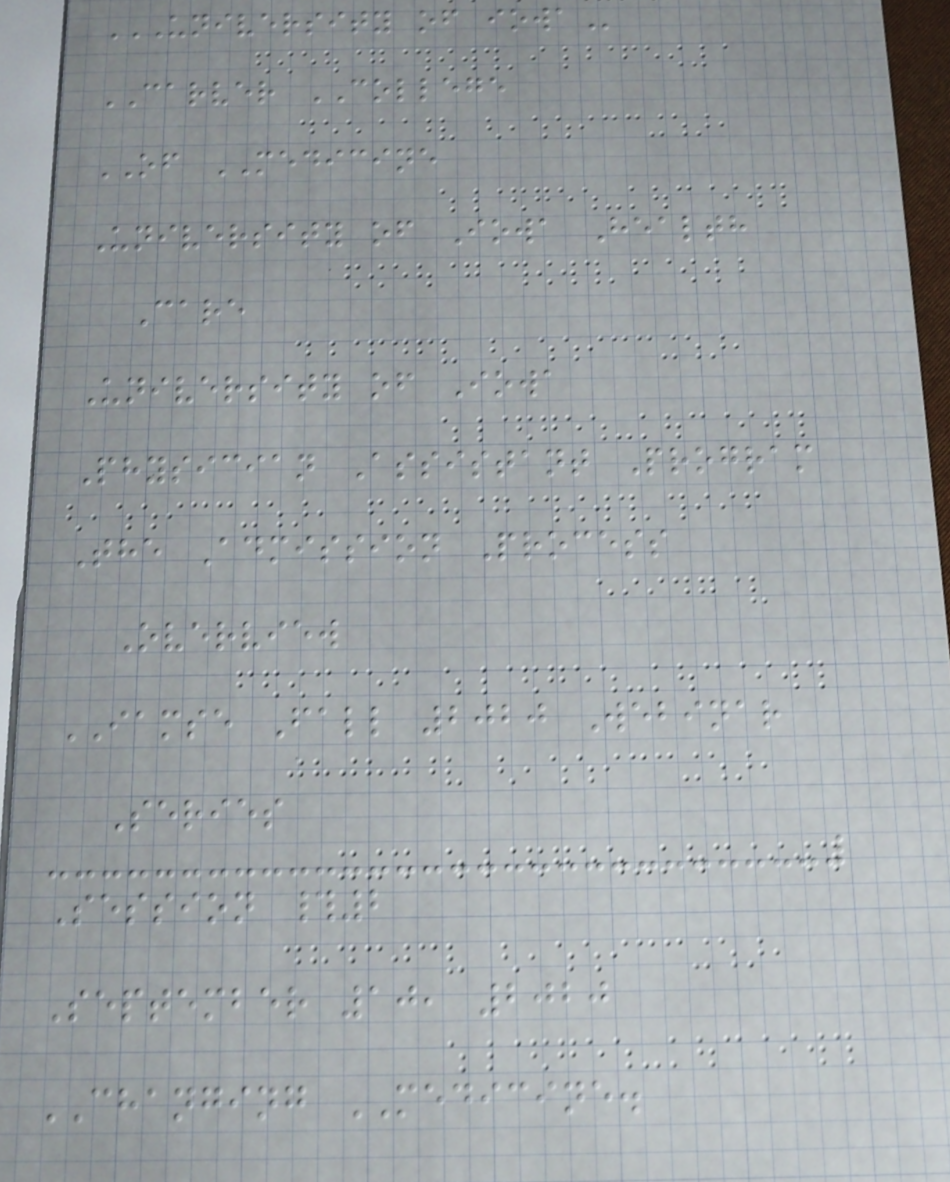UNIVERSITY OF IOWA
CARVER COLLEGE
OF MEDICINE
University of Iowa Health
Care
University of Iowa
Physician Assistant Program
The Admission Process
Overview
IAMSE Fall 2020 Webinar
Series
Session #2
September 10, 2020
CHANGING MEDICINE.
